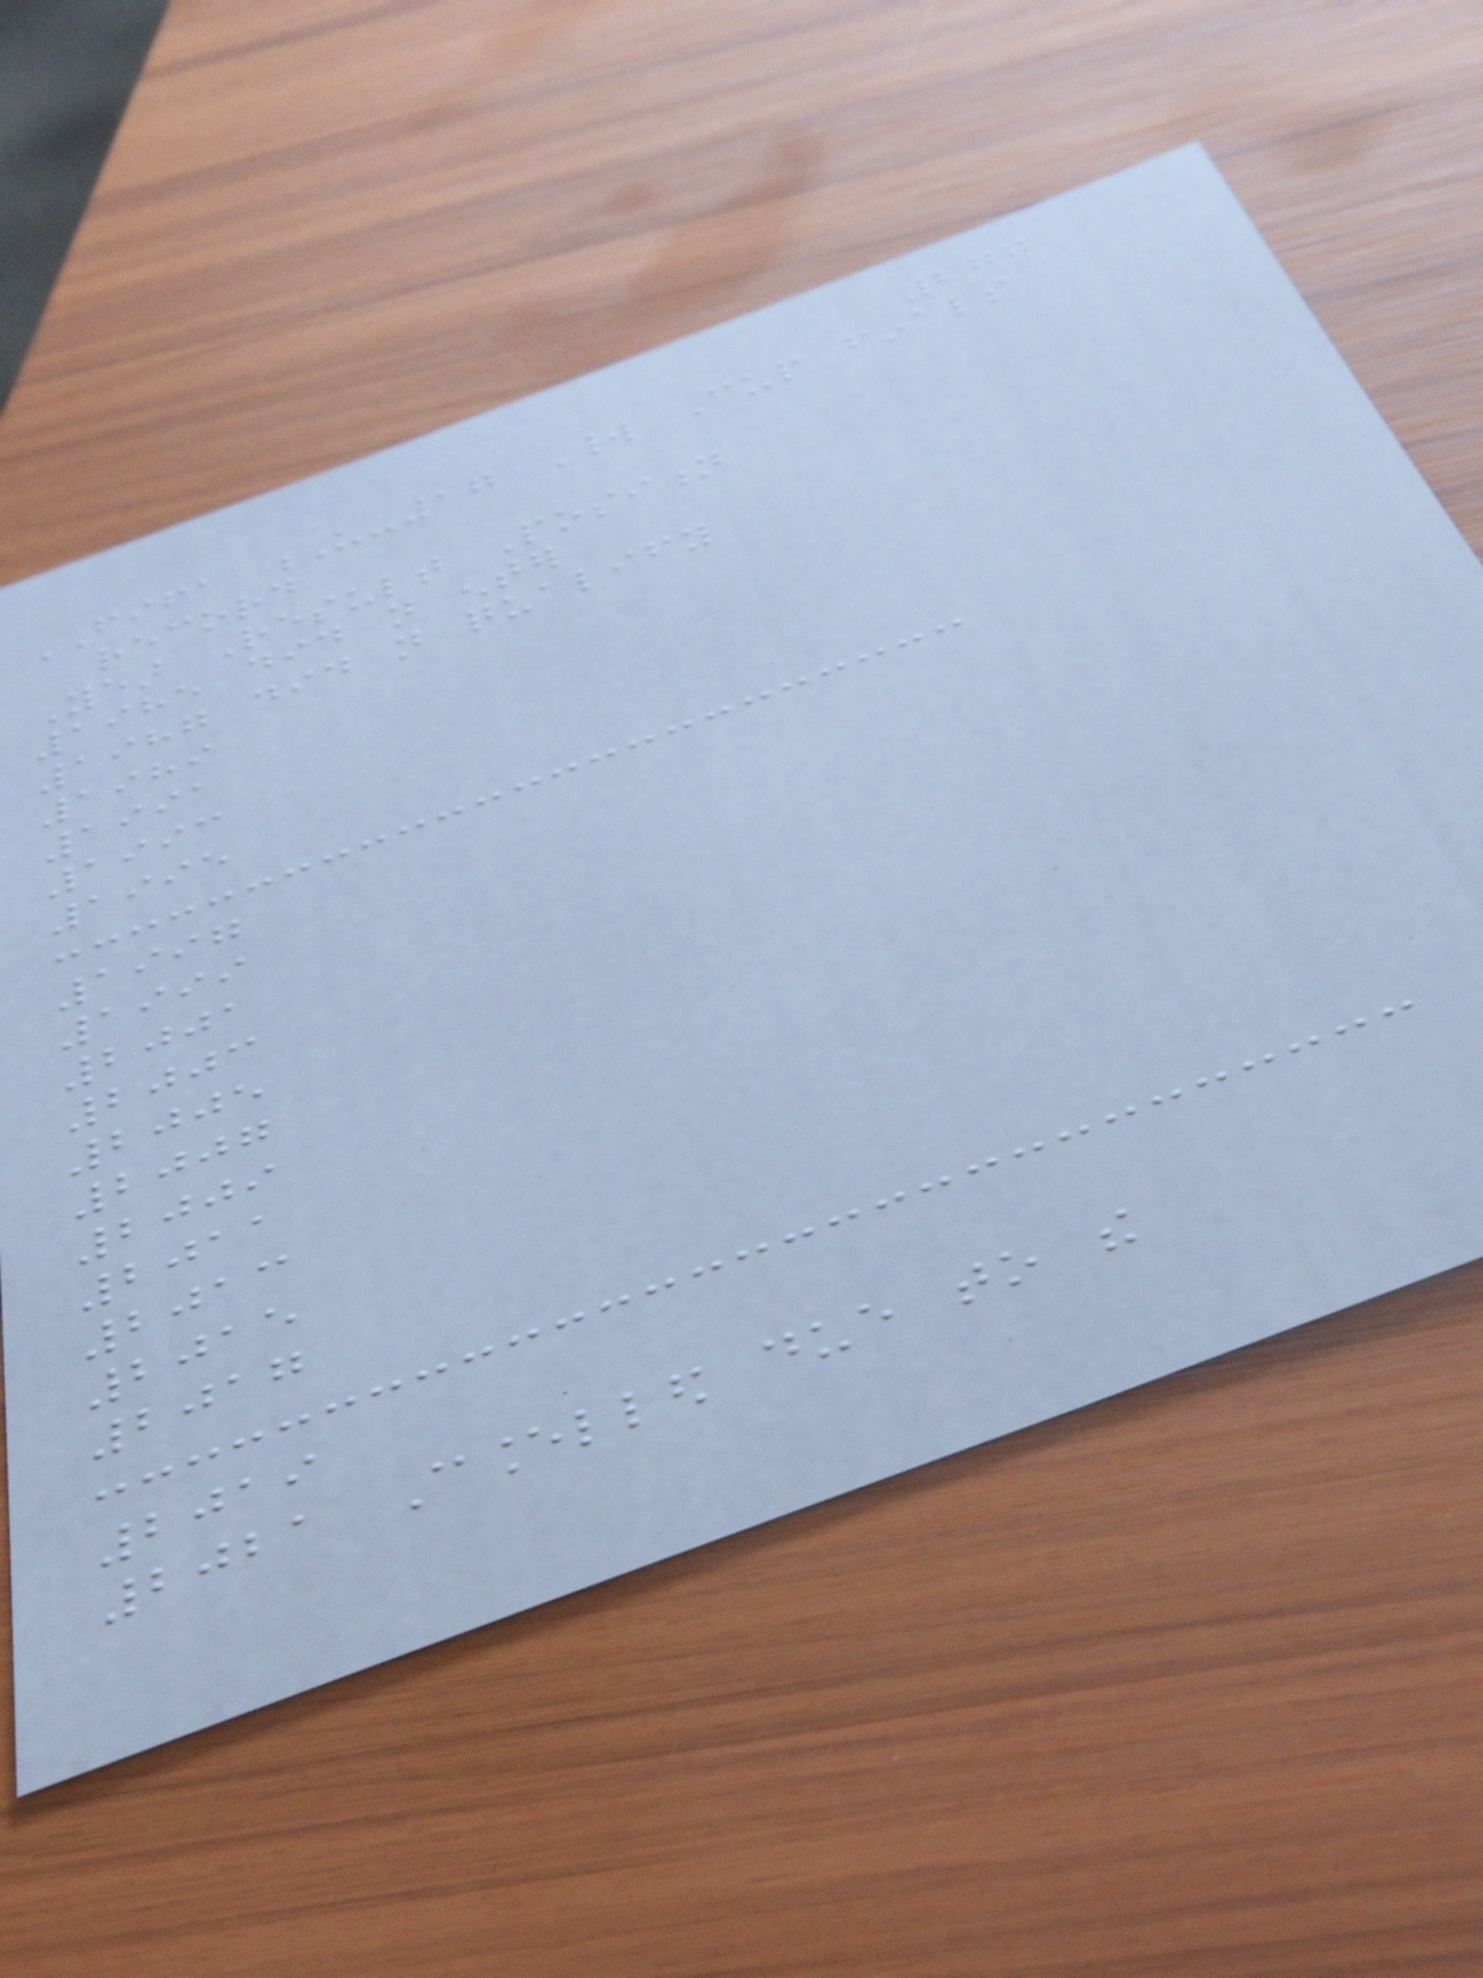277
FIFA U-17 World Cup finals
record
Year Result Position
1985 did not enter
1987 did not qualify
1989
1991
1993
1995
1997
1999
2001
2003
2005
2007
2009
2011
2013
2015
2017
2019
2021 Cancelled due to the
